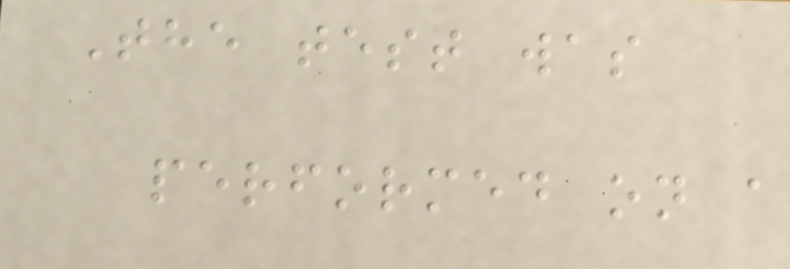The test was
performed on a
